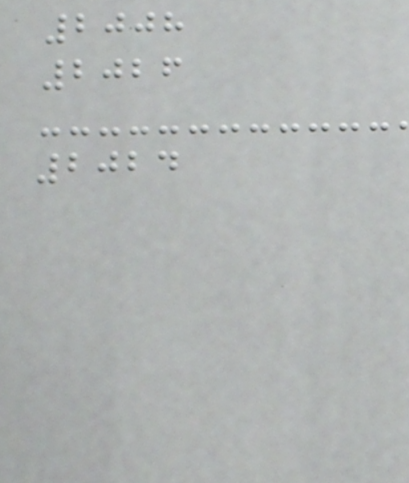2008
2026
2024
